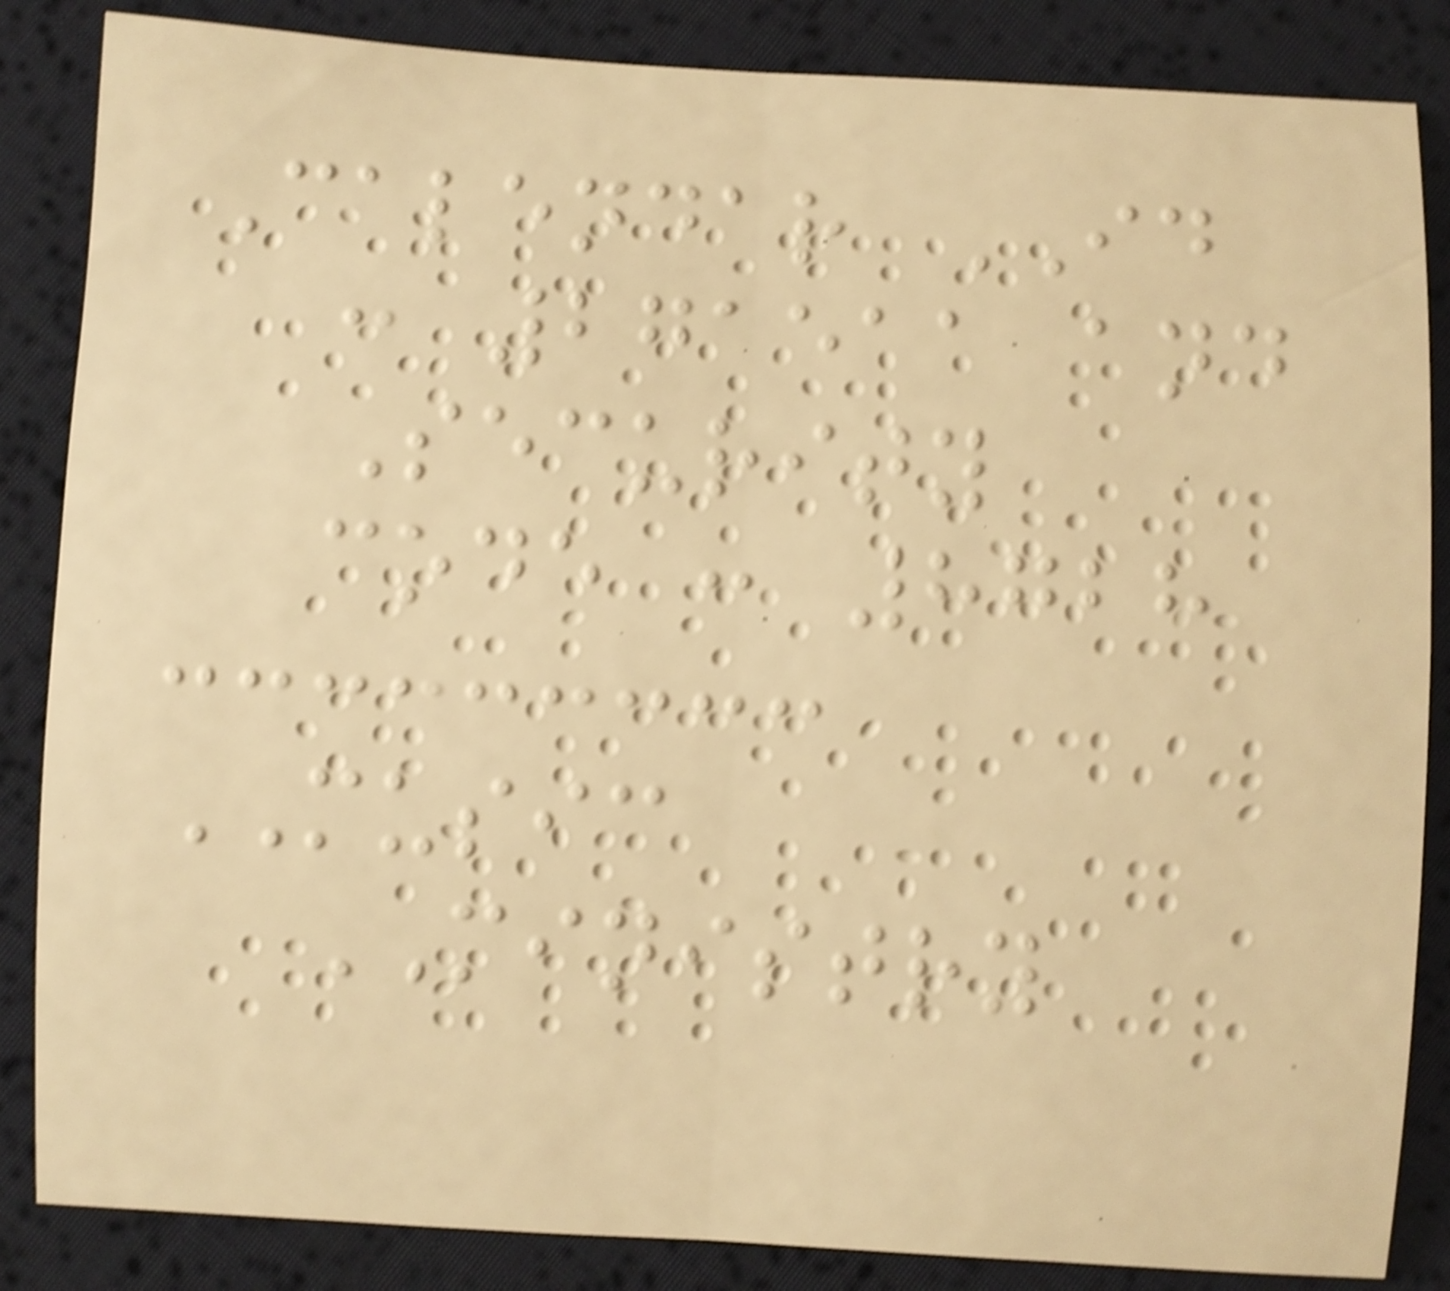Calendar ID
: 271511 and
Security
code : 8728
MUSIC
MINISTRY
